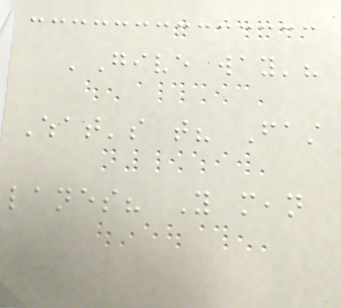'Give way'?
What's that? Fast
lanes? You mean
